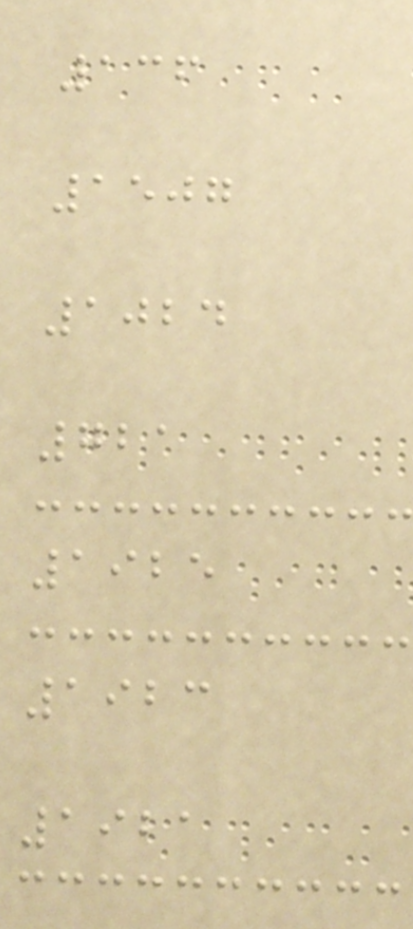136
1507
1024
721
1925
1923
1921
